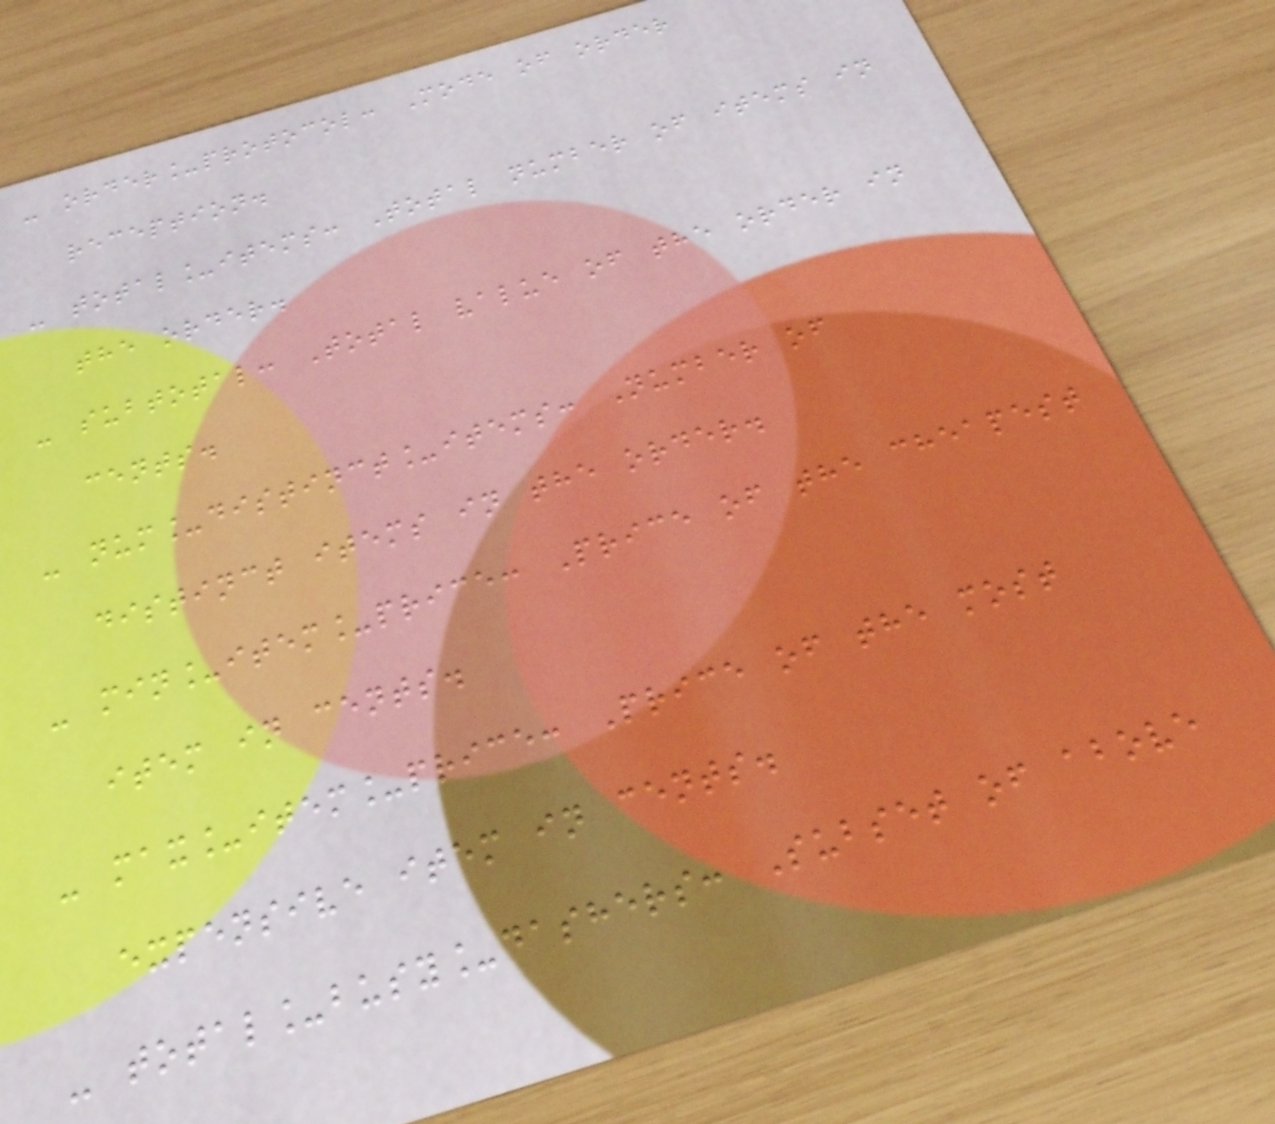- order_protocol: Mode of order
reception.
- total_items: Total number of items in
the order.
- subtotal: Total value of the order in
cents.
- num_distinct_items: Number of
distinct items in the order.
- min_item_price: Price of the cheapest
item in cents.
- max_item_price: Price of the most
expensive item in cents.
- total_busy_dashers: Subset of above
